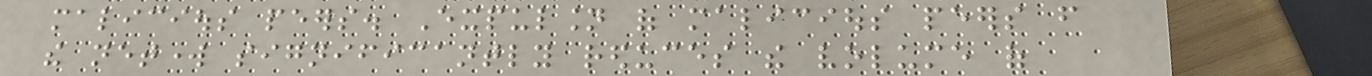malicious peers. Expulsion of malicious peers from
the network significantly reduces the volume of
